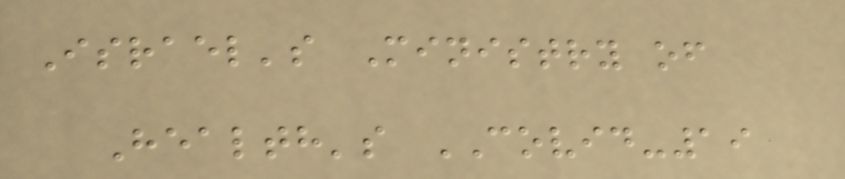Israel's Ministry of
Health's COVID-19
